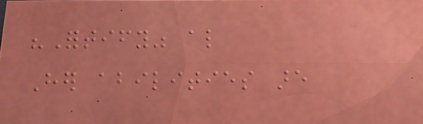"Fortify" also
Her abilities are
